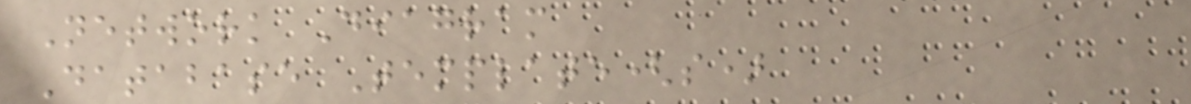Network Diagram
Database Template(s)
